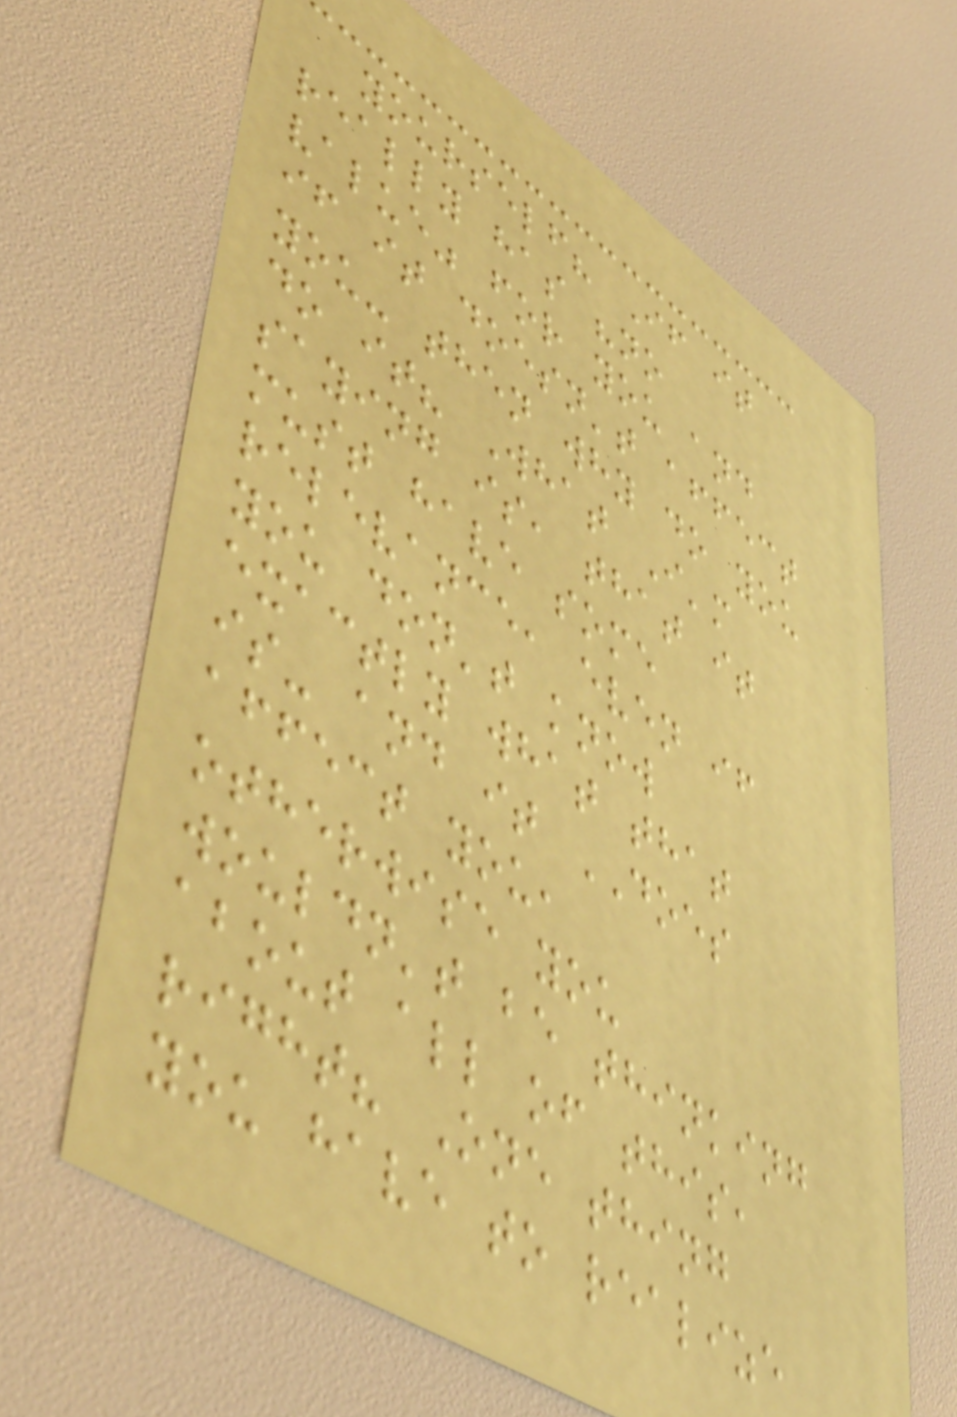yourself? If it
really has "no
value" for you and
if it doesn't affect
you- then why do you
do it? What I'm
saying is, that it
must have some
relevance, even if
you don't know
exactly what that
is- and it DOES
affect you,
otherwise you
wouldn't be thinking
about all of this,
right? One thing
you have to realize
